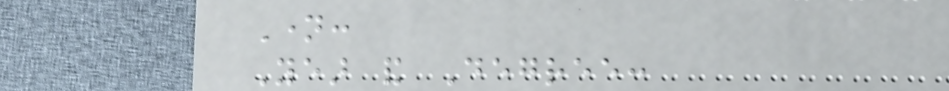Name:
Year and Degree:
